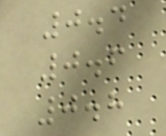0.4
0.6
0.8
